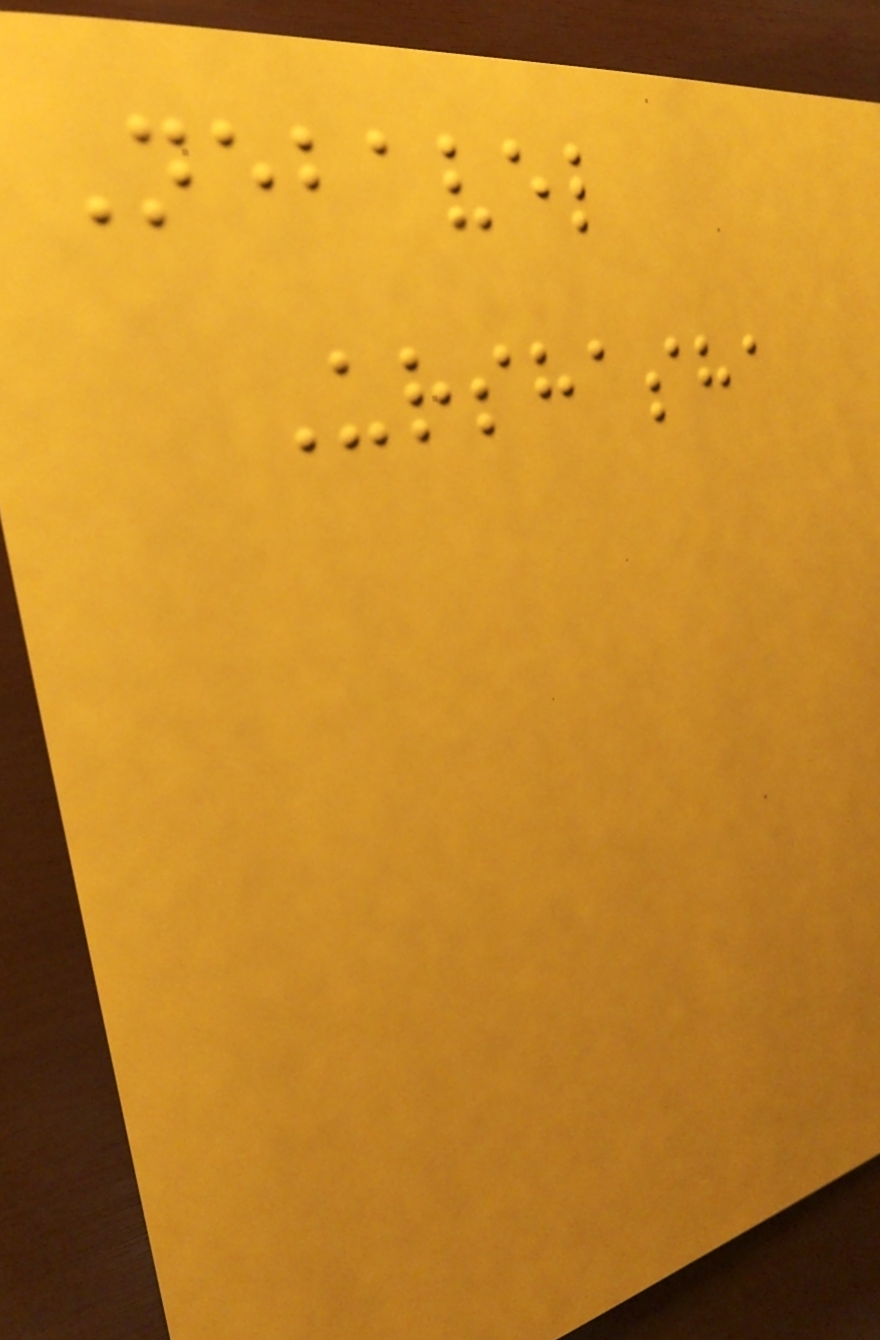Nebavel
Urshasha
